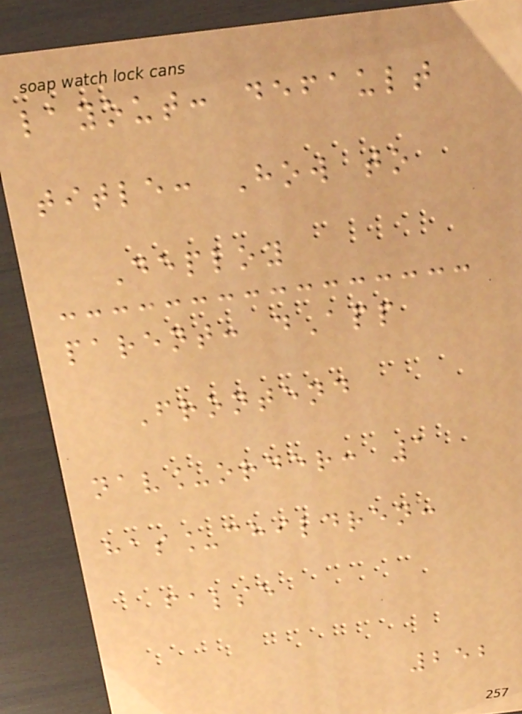layout: default
title: How to
Deploy
parent: dApp
Frontend
nav_order: 1
has_children:
false
252
